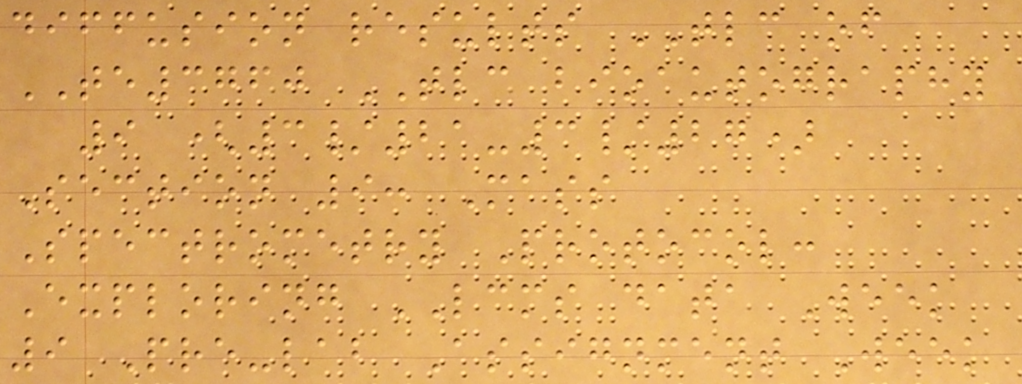diffusion results TLC of
TE3760 TLC bioautography
9 (3/21-3/27)
Section 9: Mass
Spectrometry Protocol:
Exploring LCMS data Week
9 Pre-lab Assignment Week
